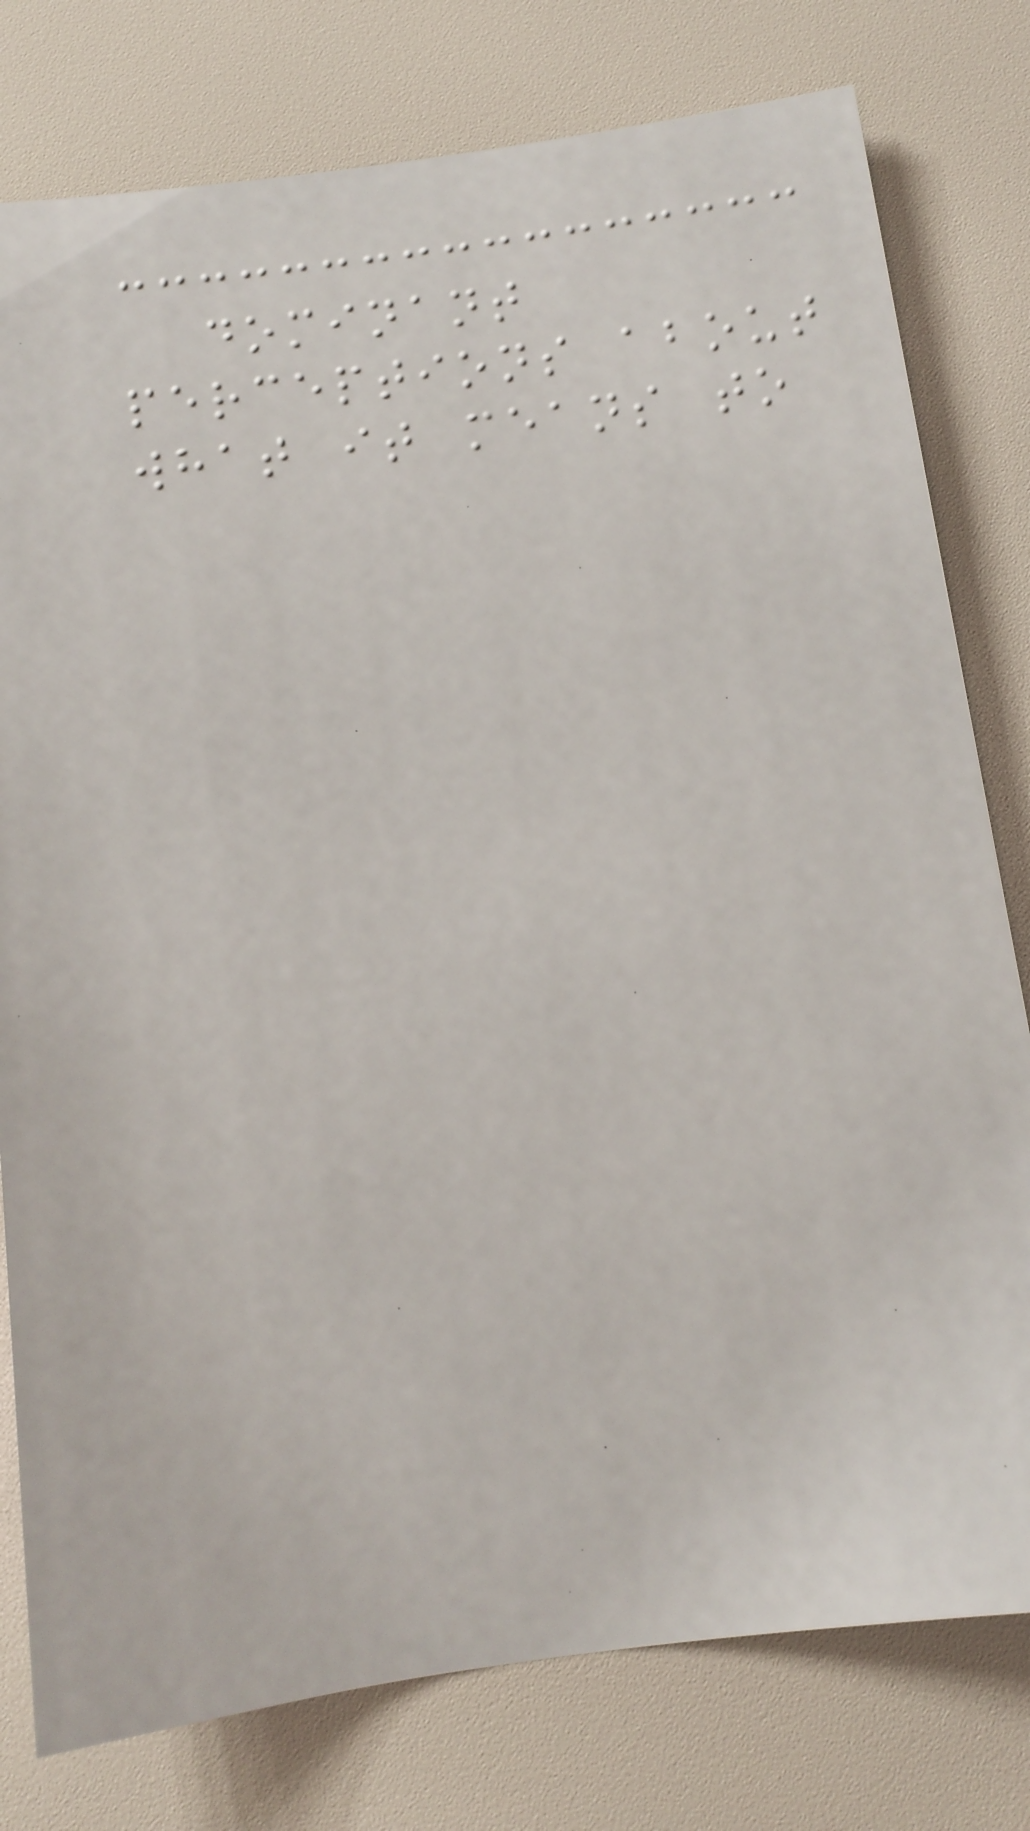dominant
perceptions about
what it means to
